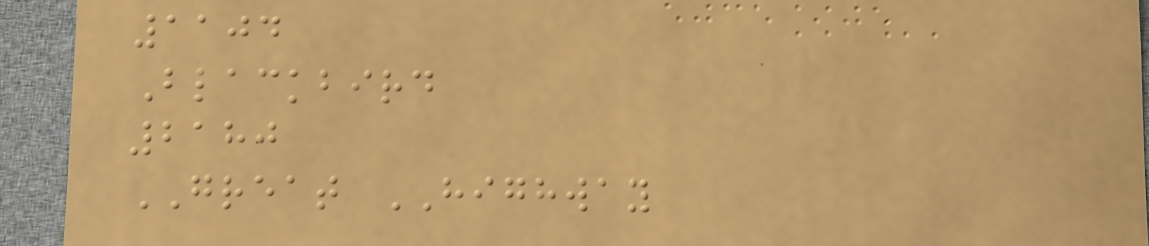1104
Blackbird
2180
GREAT HIGHWAY
